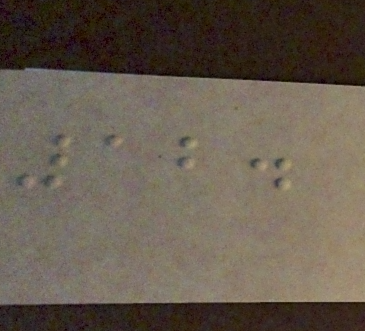12.
